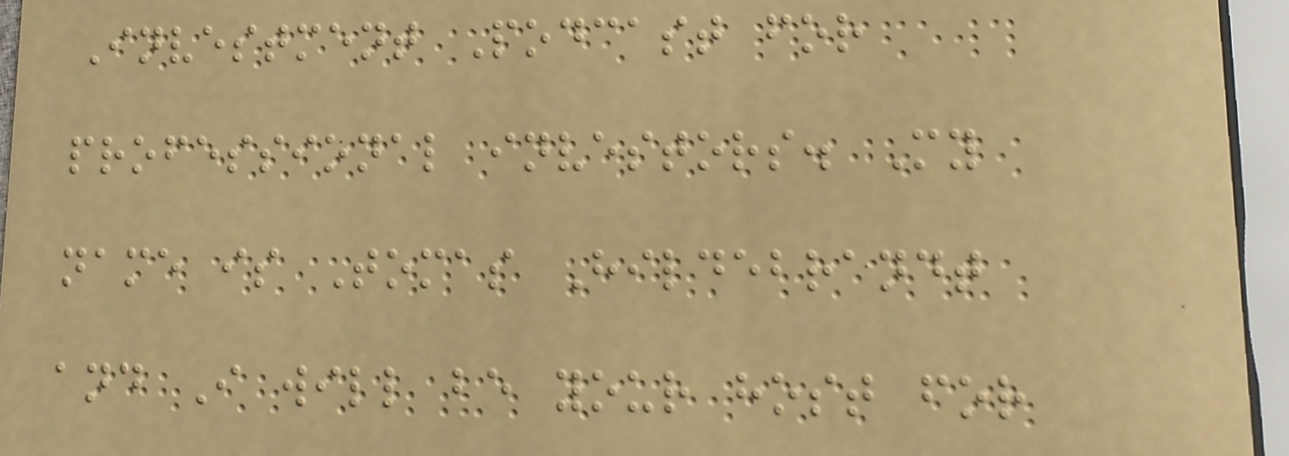Investment Podcast for
professional investors. My
name is Tomas Hildebrandt
and I will be your host for
